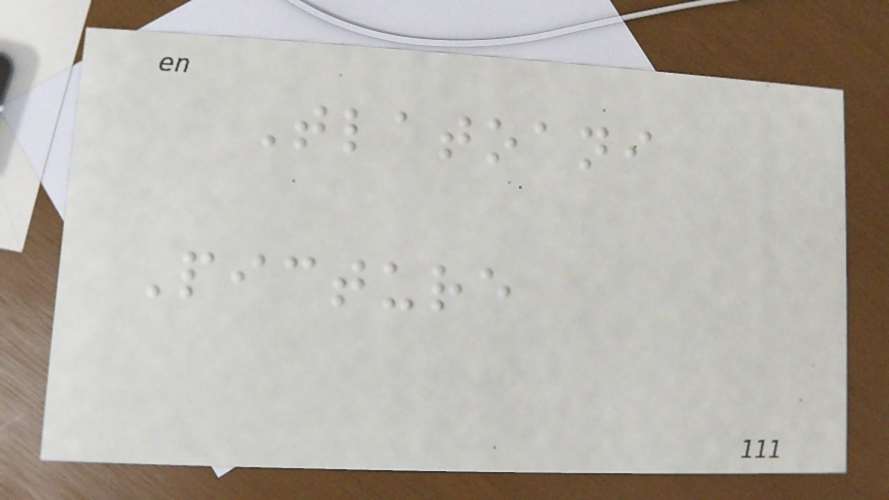Tlatoani
Picture
